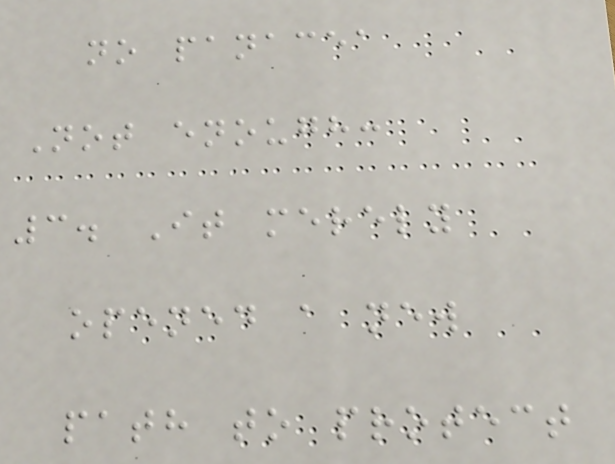no panacea
Not enough:
3. It merely
opened a new
path to protect
